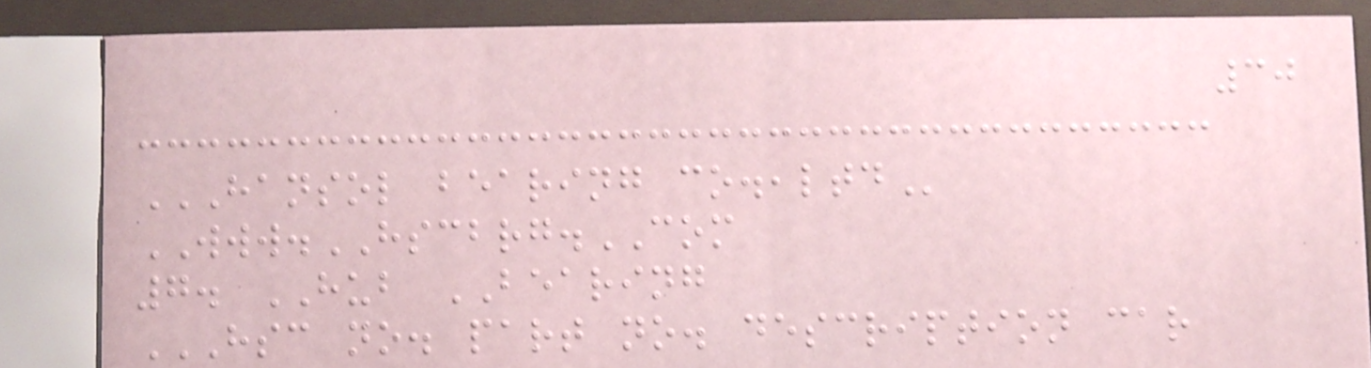30
HANSOL BEARING CO.,LTD
WWW.HSCBRG.COM
7. HUB BEARING
HSC NO. PART NO. DESCRIPTION CAR
